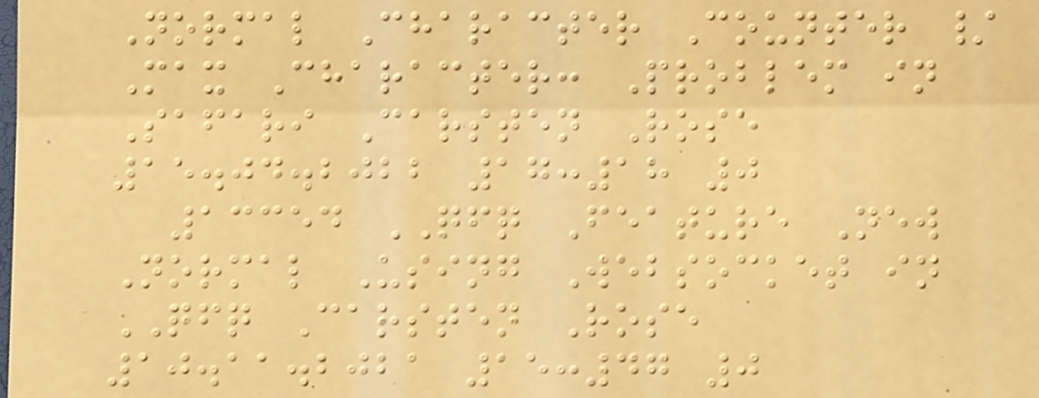Normal Character Counter /
Max Character: Problem in
Safari Carsten Rose
15.04.2022 17:18 0
13354 QFQ Feature New
Normal Using Websocket in
QFQ Carsten Rose
10.11.2021 15:47 0
